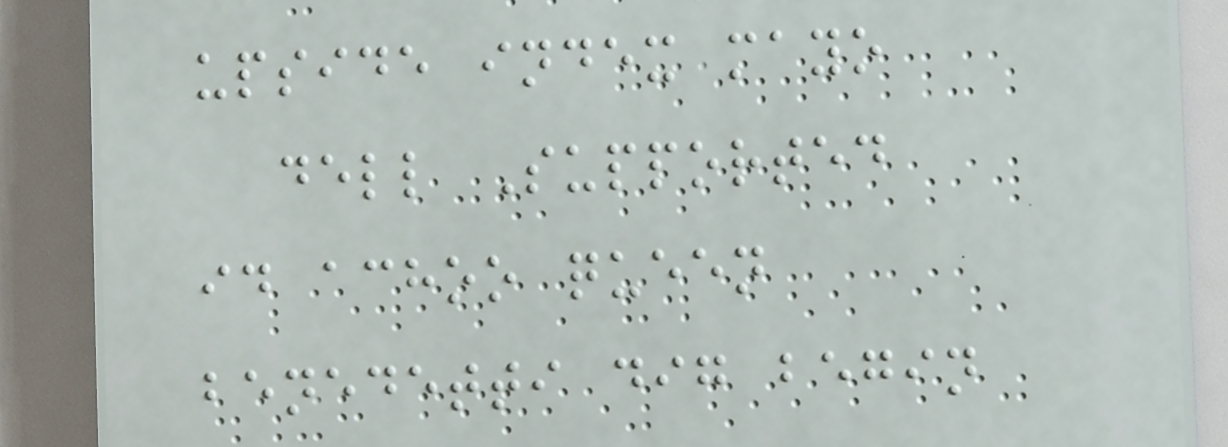upside index mayo
dell Supported
id achoo queen
benedetti dig begin
